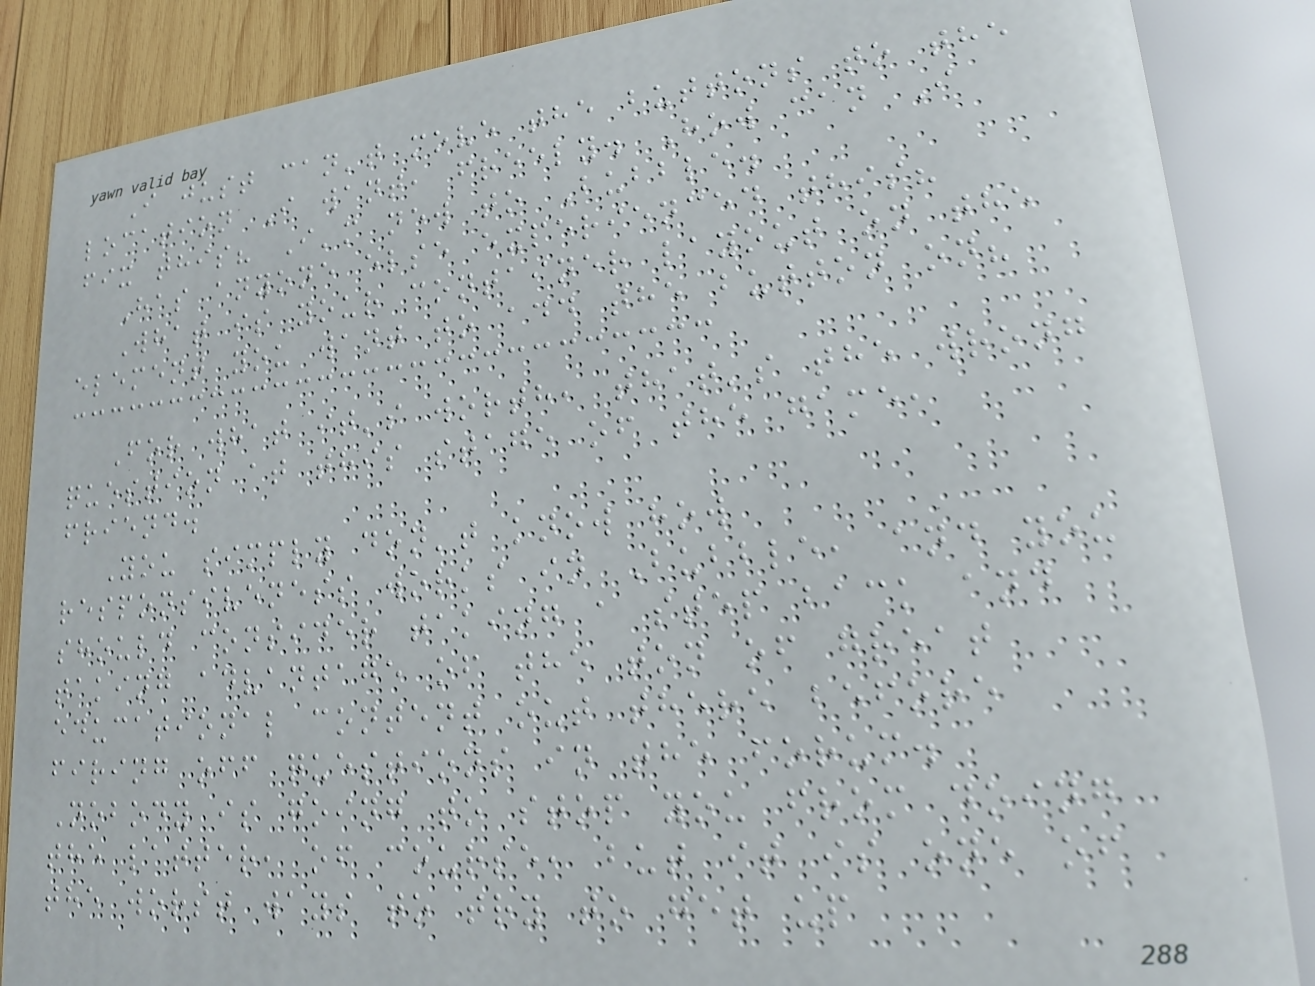I just can't move the buttons to the
location I want, freely. How can I
fix this? I'm new to Bubble.
Has anyone else experienced this?
What is your container layout on the
element you want to add the button on?
For what it's worth, that's the wrong
question at this stage of the game,
friend.
You simply don't know how
responsiveness works in Bubble, and you
should consider taking a step back and
taking advantage of the ton of great
educational content out there before
firing off questions in the forum.
Nobody is going to stop you from doing
the latter, of course, but it is one of
the worst ways to try to get up
